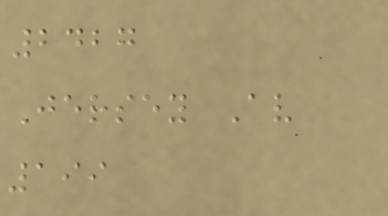2427
Jersey Av
199
